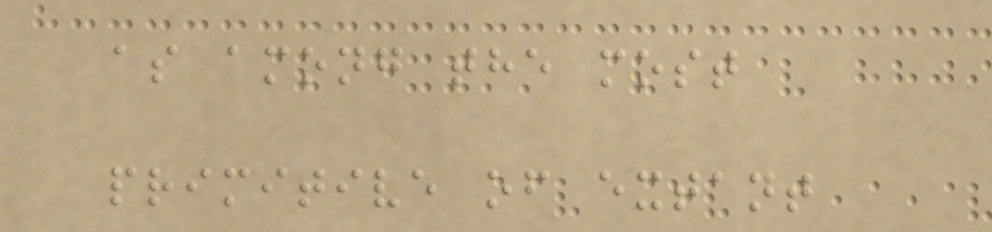as among the most
primitive of extant
